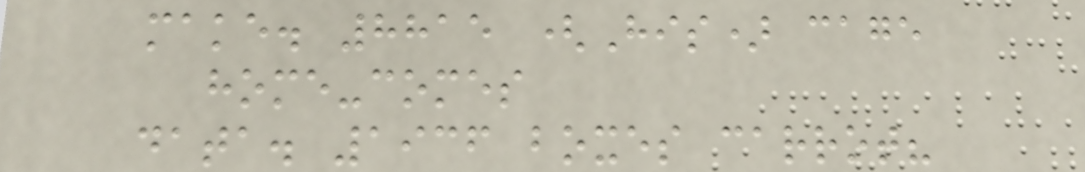make. 8815 (His) cage
home-comes
data. 1936 boxes carrot?
